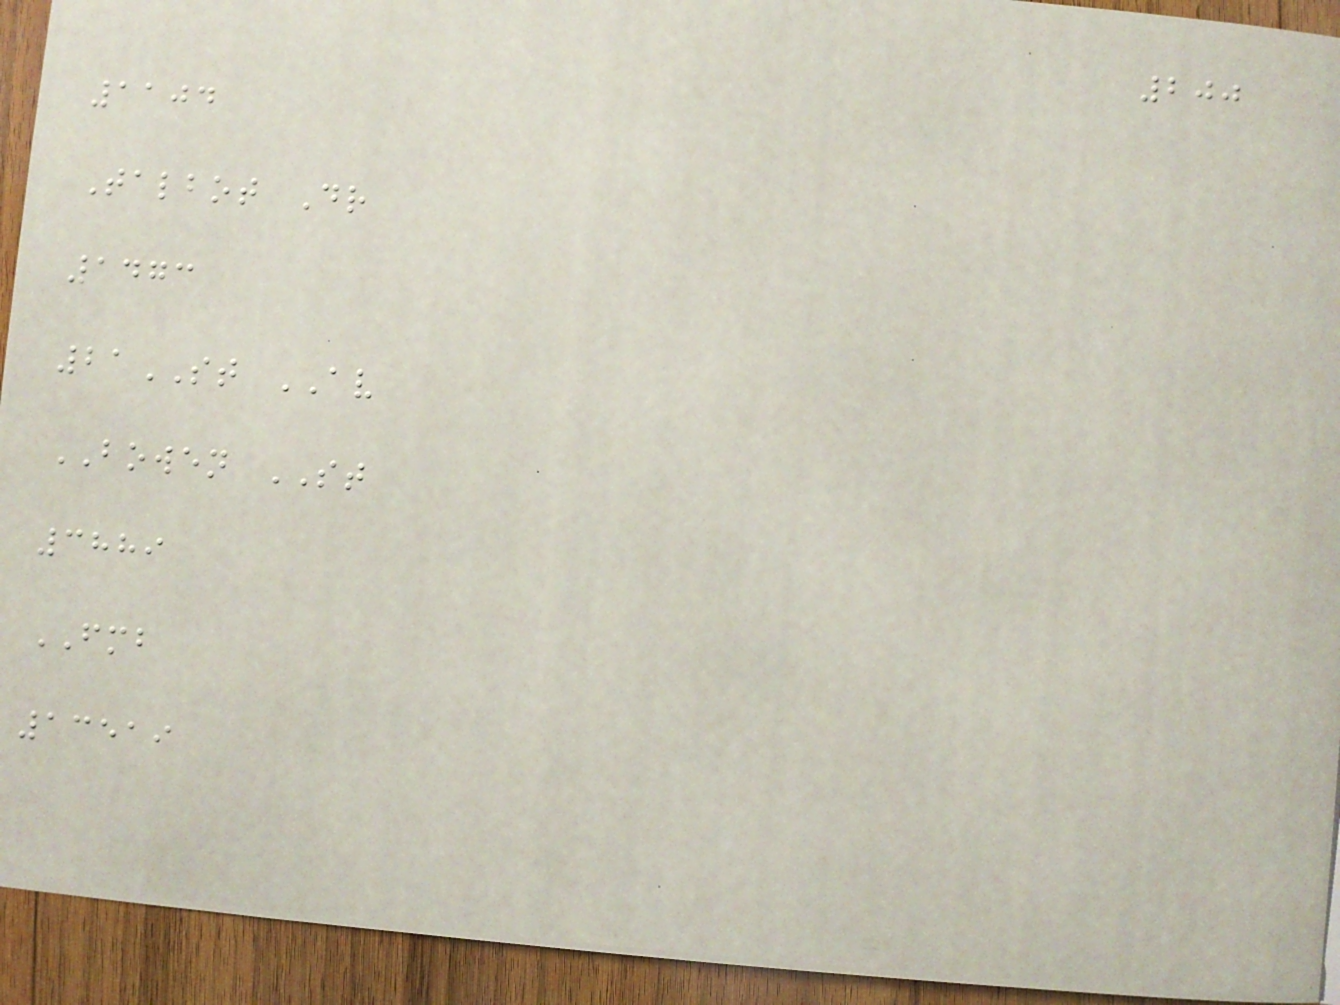200
1104
Talbot Dr
1473
21ST AV
BOWEN ST
3889
FMB
13519
